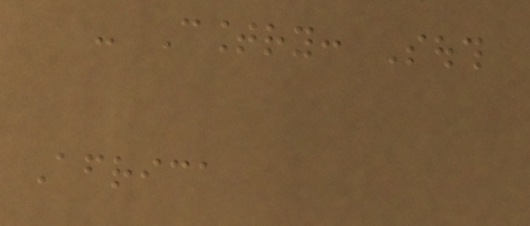- Country: South
Africa
